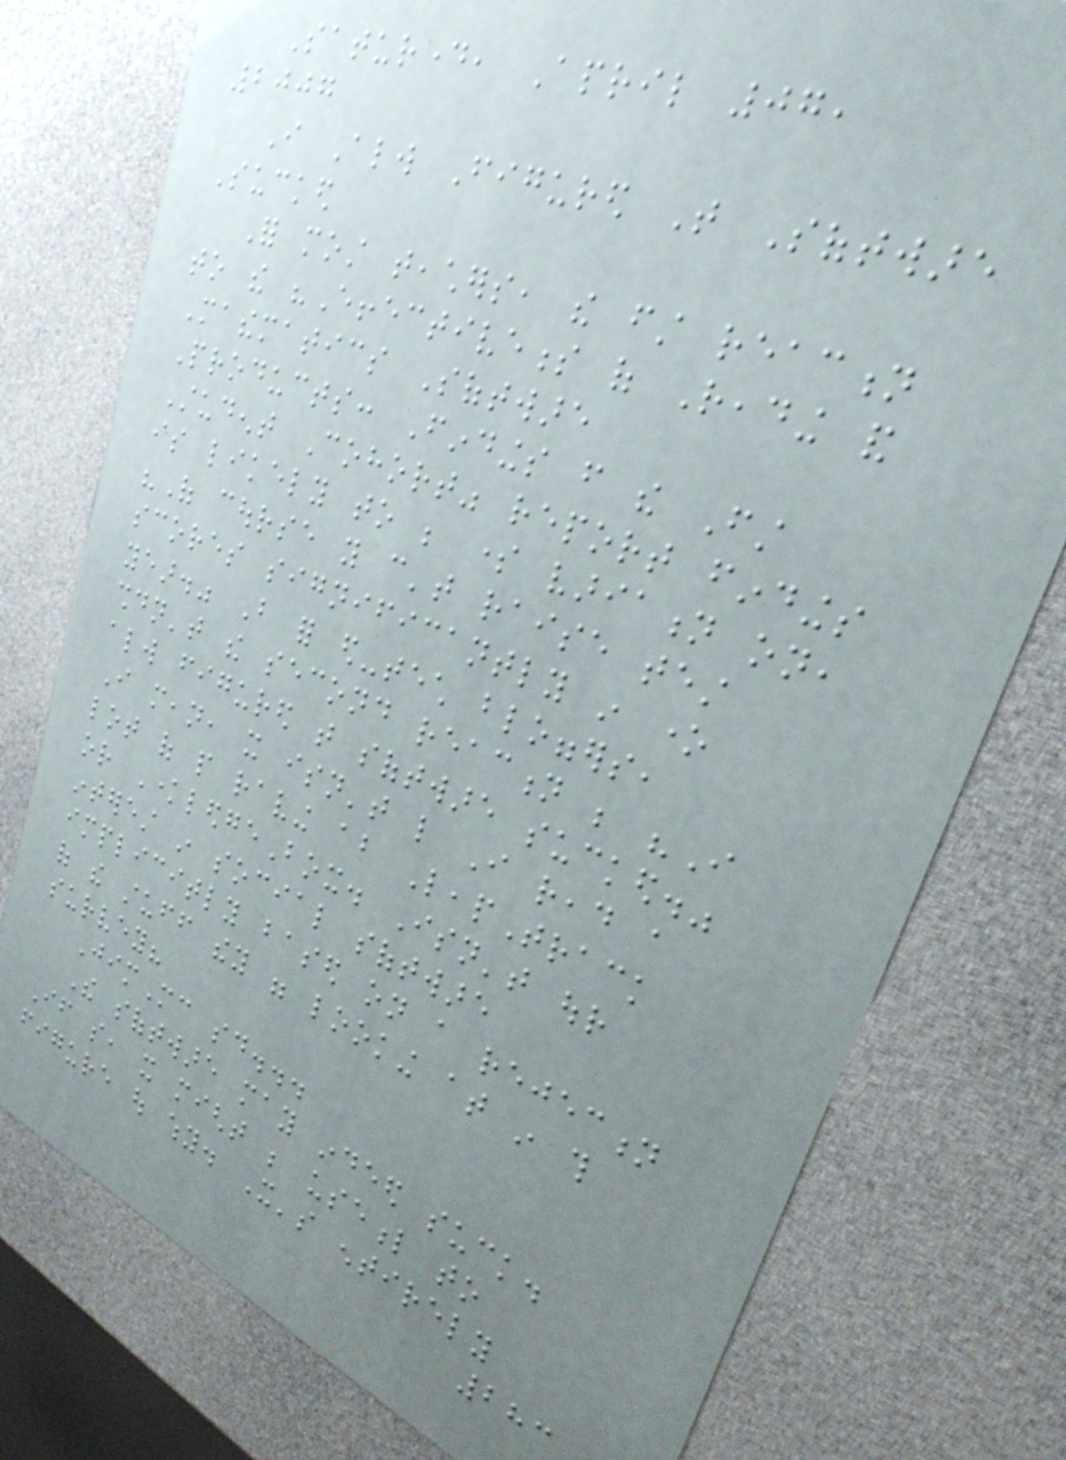Saturday, April 07,
2007
I Always Figured That Software
Sucked
For most teachers, the first reaction
to the "Effectiveness of Reading and
Mathematics Software
Products: Findings from the First
Student Cohort" report findings
is likely to be some variation on,
"Of course you can't raise test
scores significantly in one
year." But for ed-tech bloggers,
shouldn't the second reaction be "I
always figured that software sucked."
I mean, it isn't like I read a
lot of people raving about LeapTrack
or KnowledgeBox. Isn't our
interest in social software
implicitly based on a rejection
of the stuff they were looking at in this
survey?
JimMc said...
The software may indeed suck.
If so, it might be useful to
figure out why. It's entirely
283
